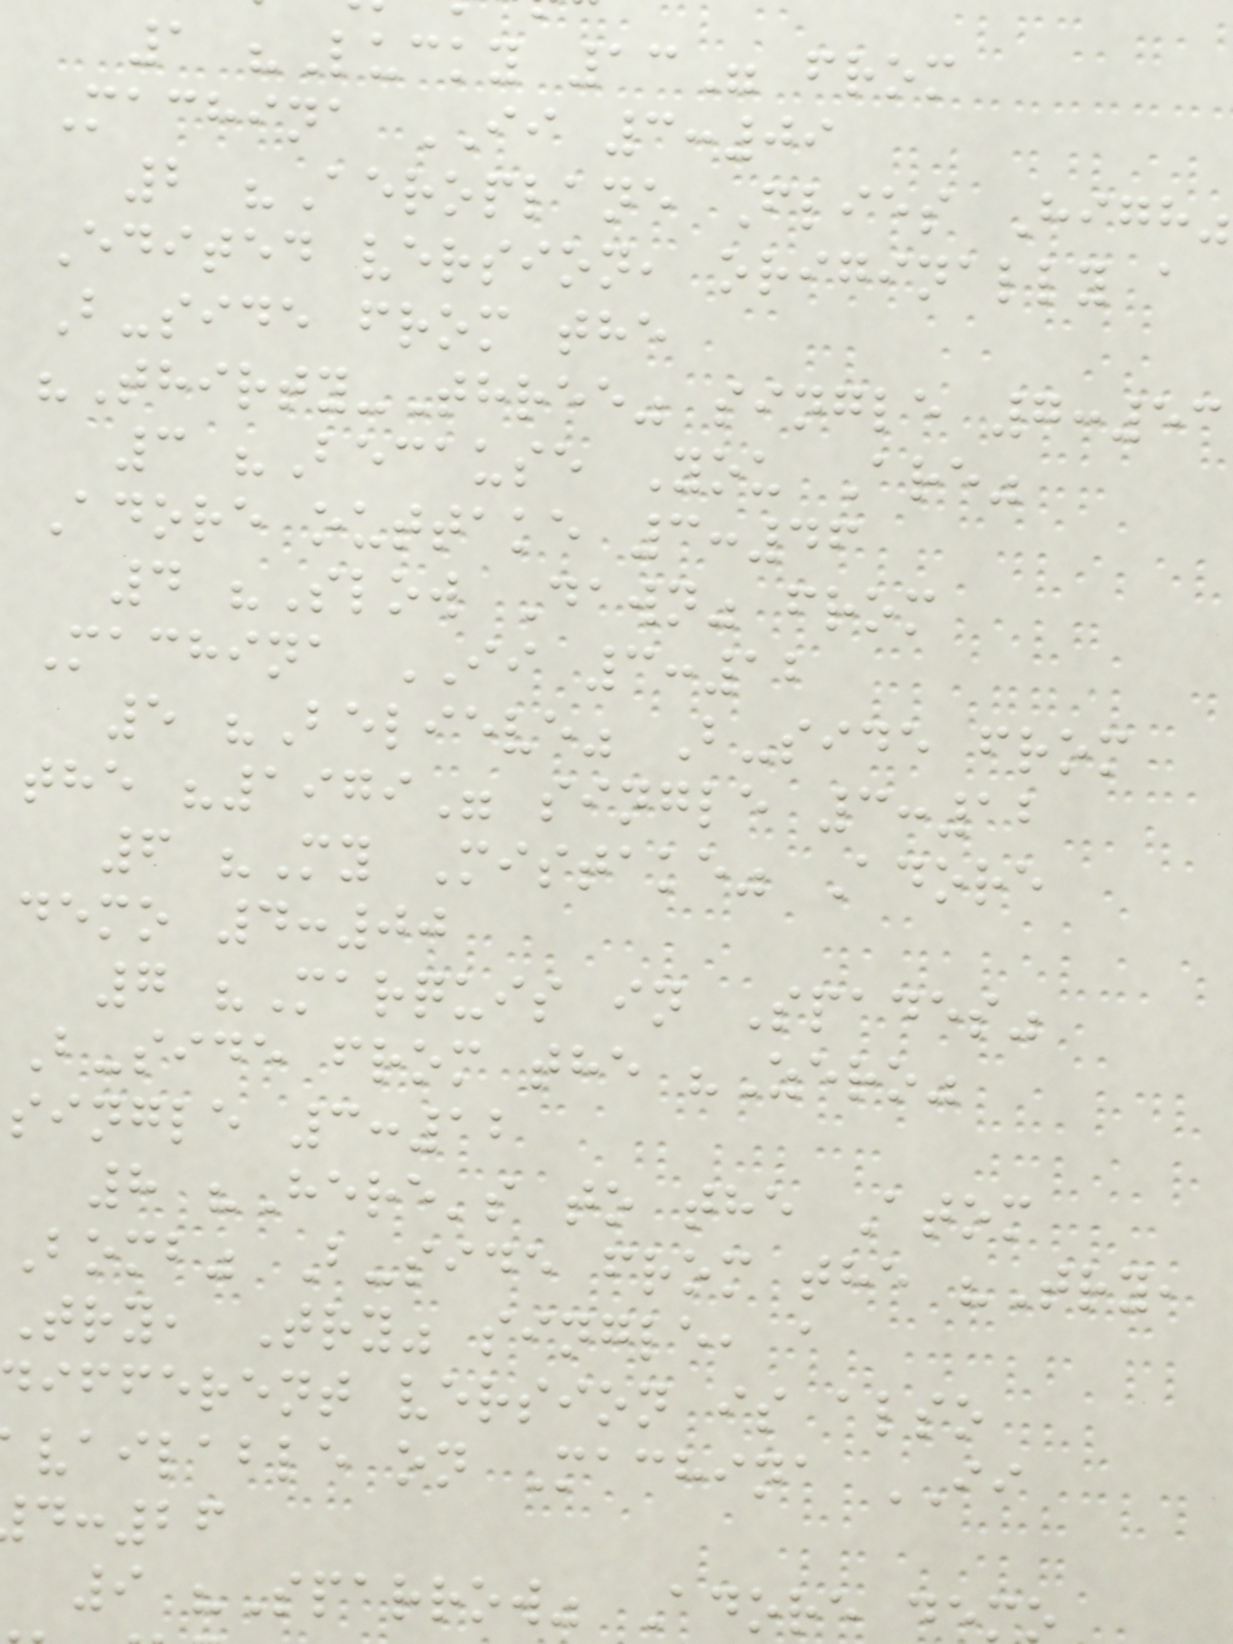1 "Lucky 13" from
Machina II 3:09
2 "Aeroplane Flies High"
Edited version, originally a
B-side from the
"Thirty-Three" single 7:53
3 "Because You Are"
Adore outtake 3:46
4 "Slow Dawn" from
Machina II 3:12
5 "Believe" B-side from
the "1979" single 3:12
6 "My Mistake" Adore
demo 4:00
7 "Marquis in Spades"
B-side from the "Zero"
single 3:12
8 "Here's to the Atom
Bomb" B-side from the "Try,
Try, Try" single, a
ifferent version is also
vailable on Machina II
:26
9 "Sparrow" Adore dem
